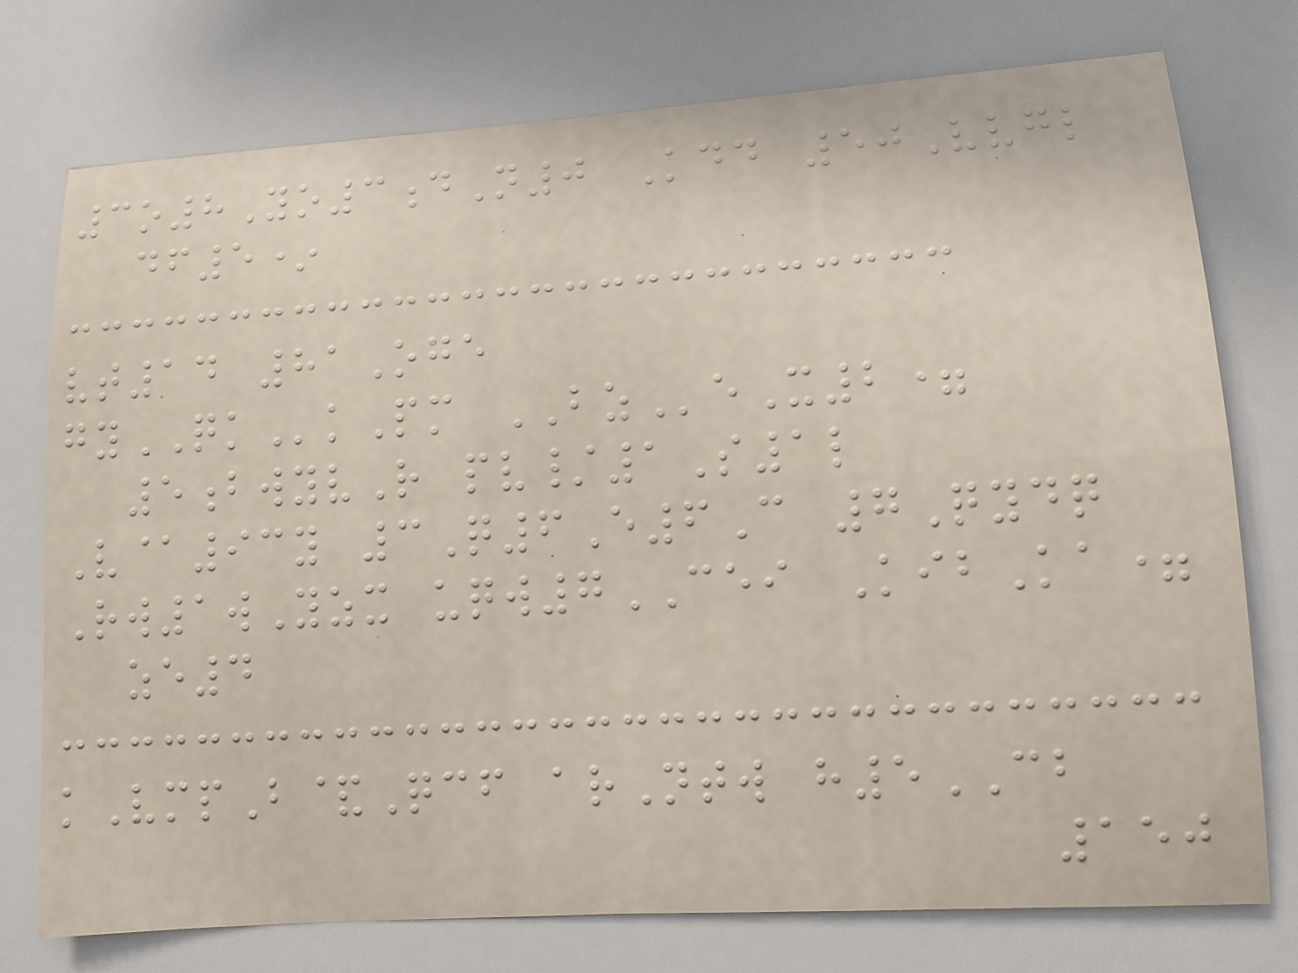3o8Yo3dN0 Kdd 50Vvgl
df5*
vt14 81Oge
gyQKkPm BZeX2=
5bwyvR pv/1S1l
V@93y 3Q6E6C 7Qydq
Rw1wYzx uqw7CEI KibKa=
ze4
kVmpB&Qcf arNtw h5CB
150
